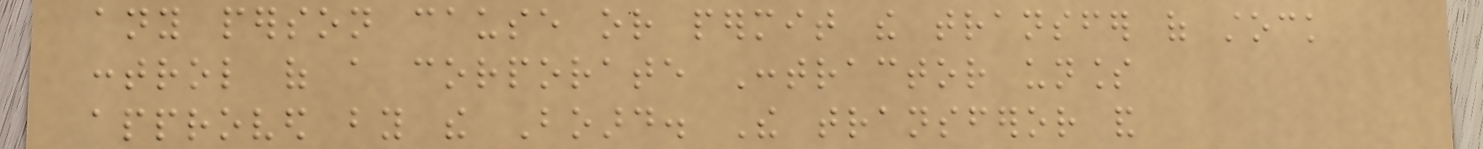any person cause or permit the transfer of stock
control of a corporate Contractor unless
approved by the Board. The transferor and
